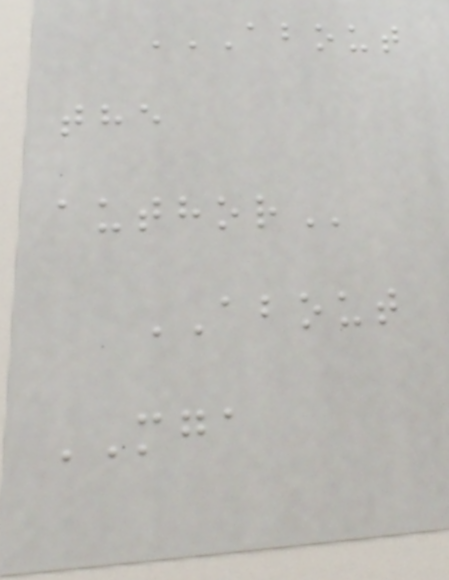ABOUT
THE
AUTHOR
ABOUT
MGA
